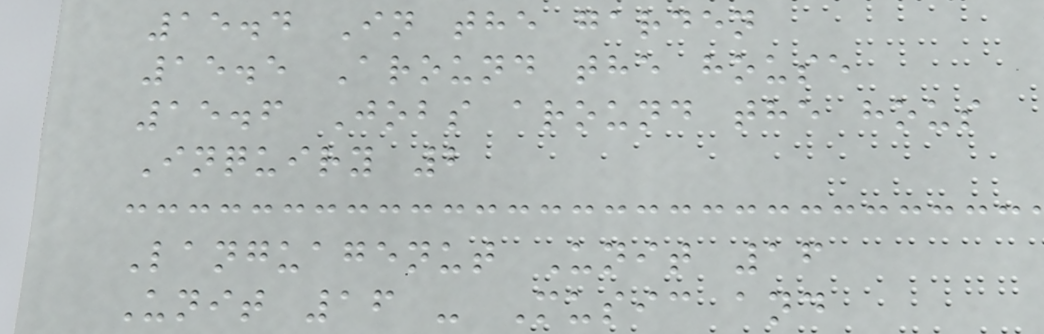15.4 In the garden
15.5 Around the house
15.6 Jobs around the hous
Inquiry 2
Languagenut Unit 16
Unit 16 - Music and
